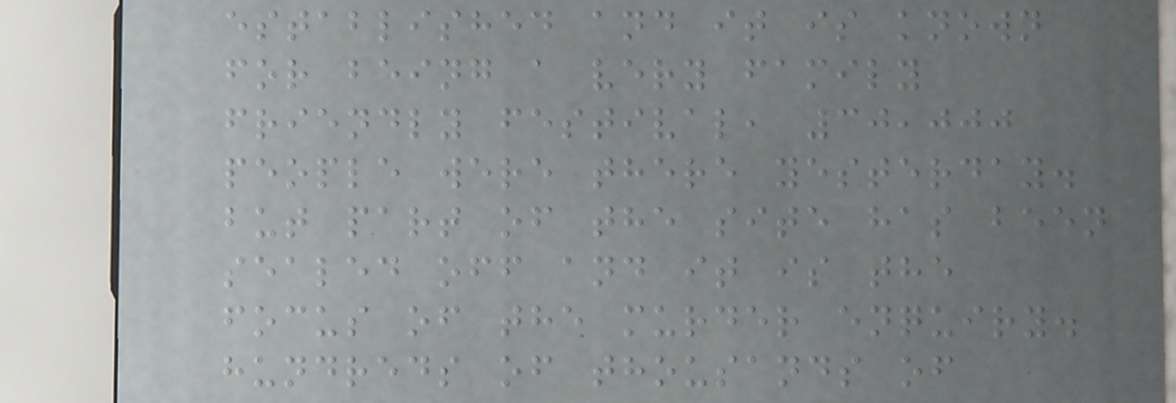established and it is known
for being a very family
friendly festival, 30,000
people were there yesterday.
but part of the site has been
sealed off and it is the
focus of the murder enquiry.
hundreds of thousands of
